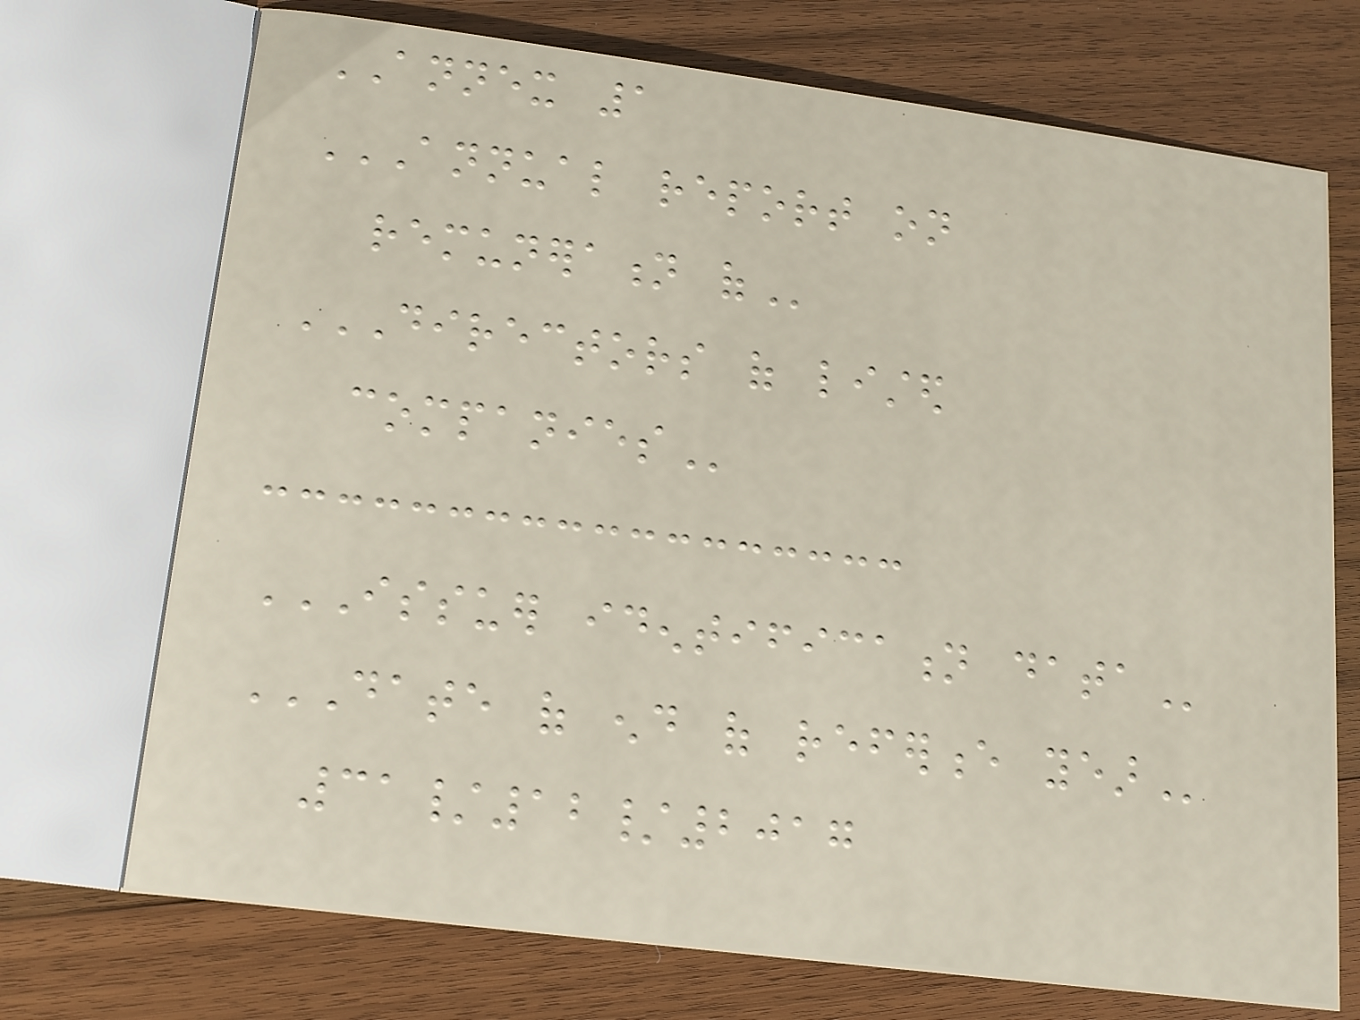ANNEX 1
ANNUAL REPORT ON
REMUNERATION OF
DIRECTORS OF LISTED
COMPANIES
ISSUER IDENTIFICATION DATA
DATE OF END OF REFERENCE YEAR
31/12/2017
